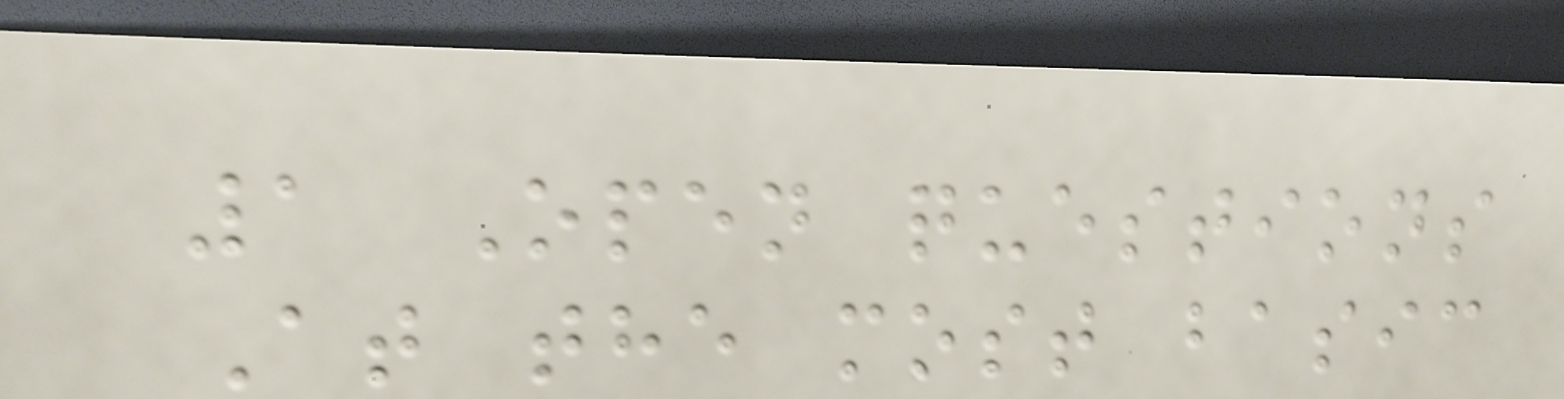1 Open questions
At the most basic
